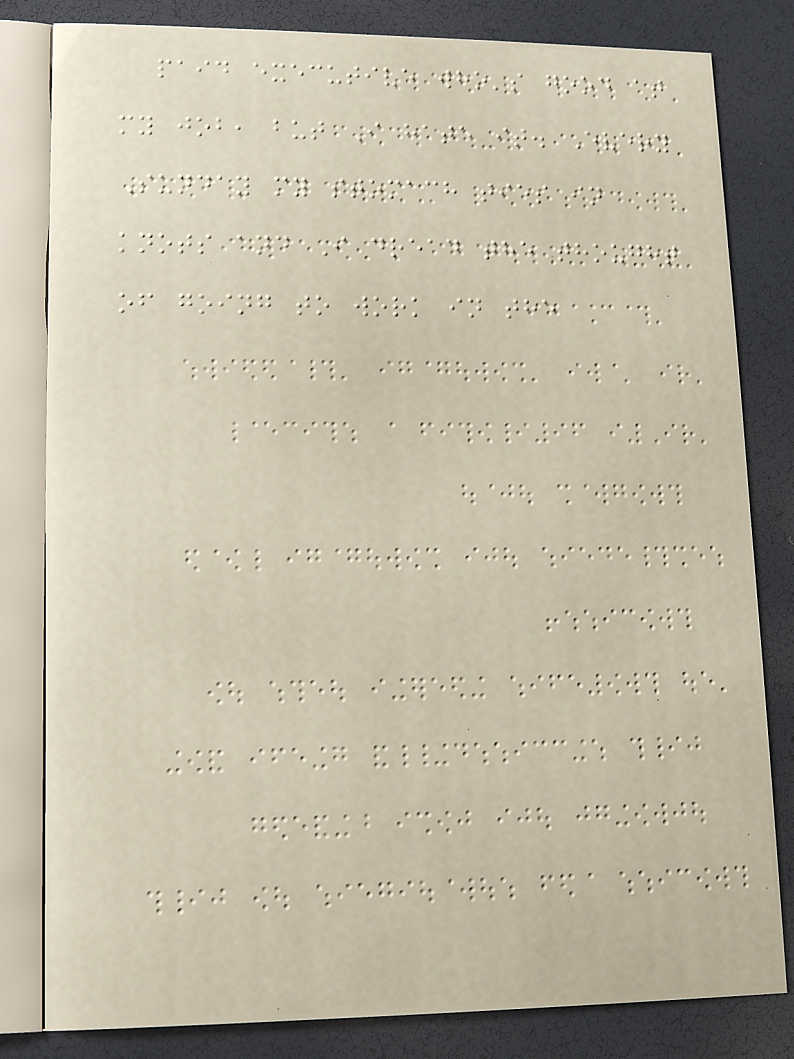paid executive who's good at
my job, but I hate it. Every
Sunday my stomach ties in
knots and I dread the thought
of going to work in the
